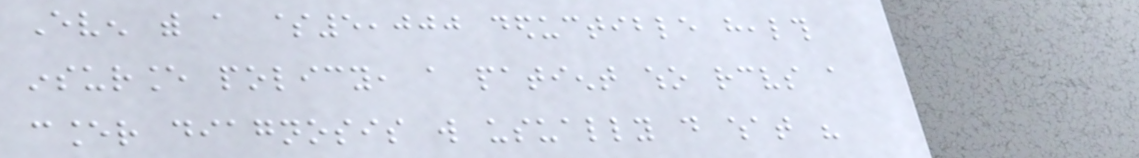Even with a $5,000 deductible health
insurance policy, a patient who receives a
cancer diagnosis will usually do what his
